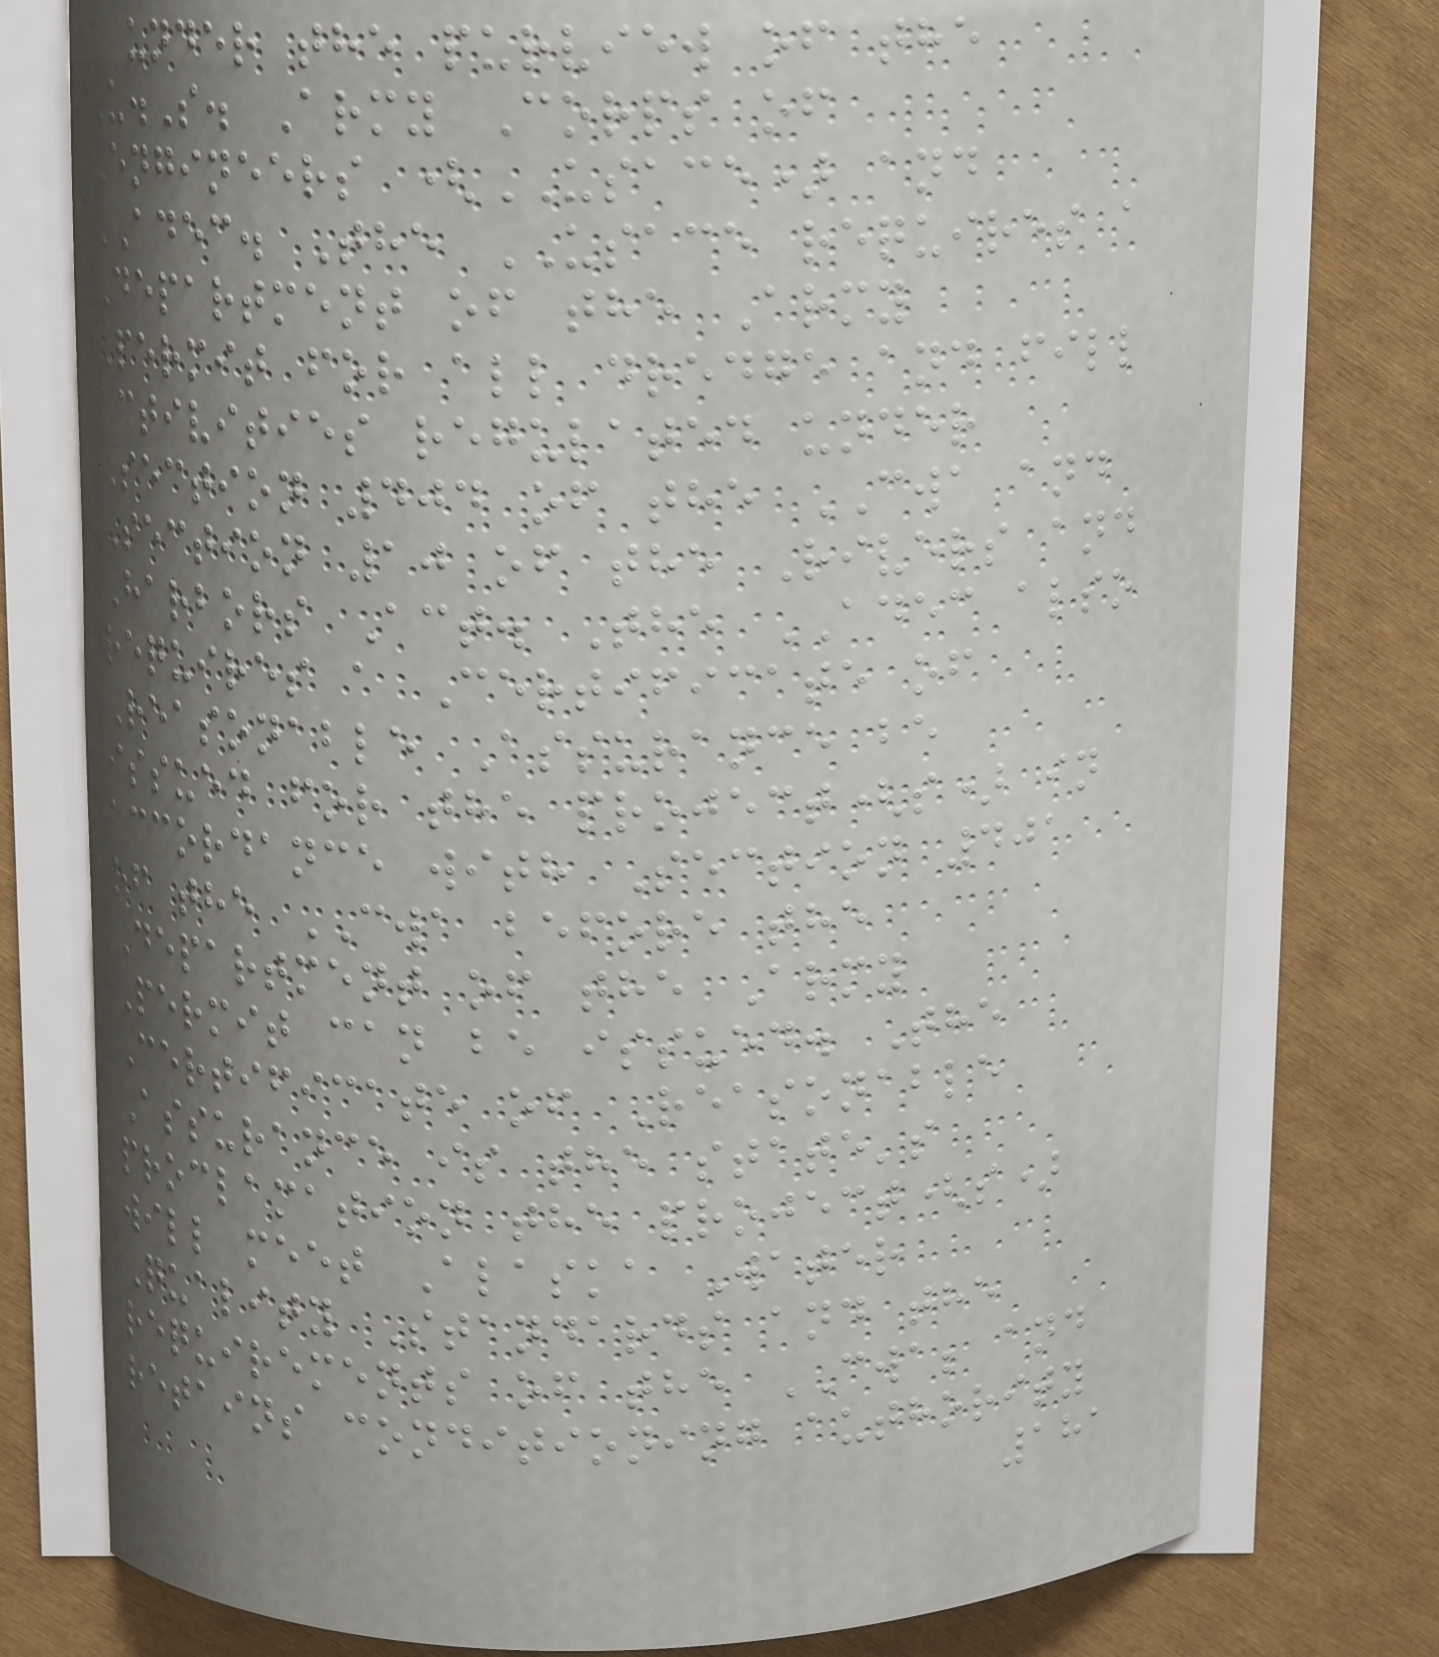under the purview of the
U.S. Army Corps of
Engineers (USACE) and
ADEC. The USACE requires a
Department of the Army
Permit for all dredge and fill
activities regulated under
Section 404 of the CWA and
Section 10 of the Rivers and
Harbors Act. The ADEC also
requires a Certificate of
Reasonable Assurance be
issued for the project(s) in
accordance with Section 401
of the CWA before the
Department of the Army
Permit can be issued. The
Certificate of Reasonable
Assurance is the state's
proclamation the project(s)
will meet Alaska Water
Quality Standards and the
requirements of the CWA; and
retains conditioning authority
181
